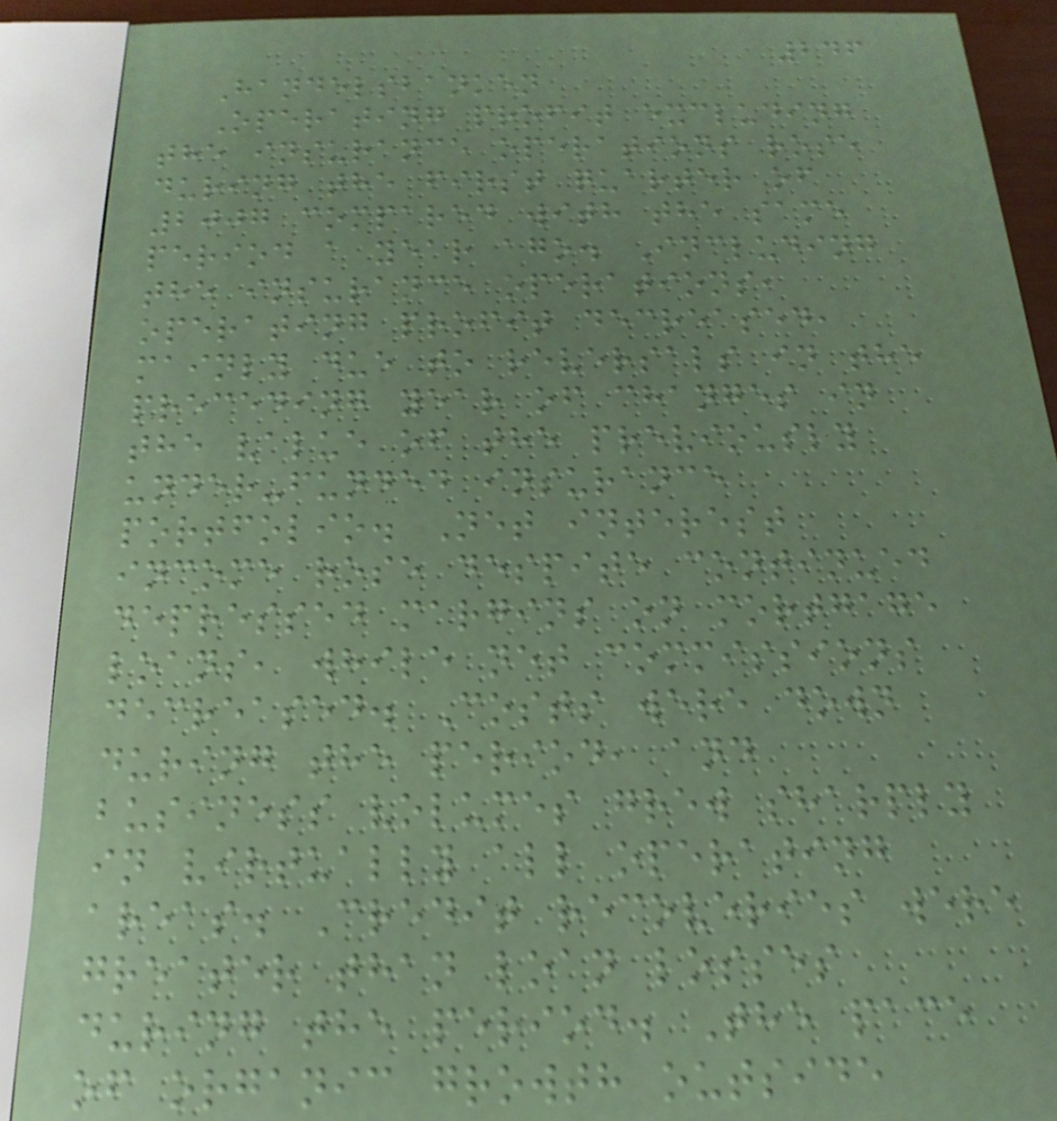246
Handelsbanken
Operating profit excluding
the insurance operations rose
during the first quarter of
2007 compared with the same
period a year ago. Including
the insurance operations,
operating profit decreased,
mainly due to reversals in the
preceding year of changes in
the value of the previously
under-funded insurance
portfolio. Net interest
income rose despite continued
depressed margins on mortgage
loans, while net commissions
decreased. Costs were down
during the period, and
business volumes grew sharply
in virtually all operating
areas. Credit recoveries were
greater than loan losses
during the period. The pace
of organic growth outside
